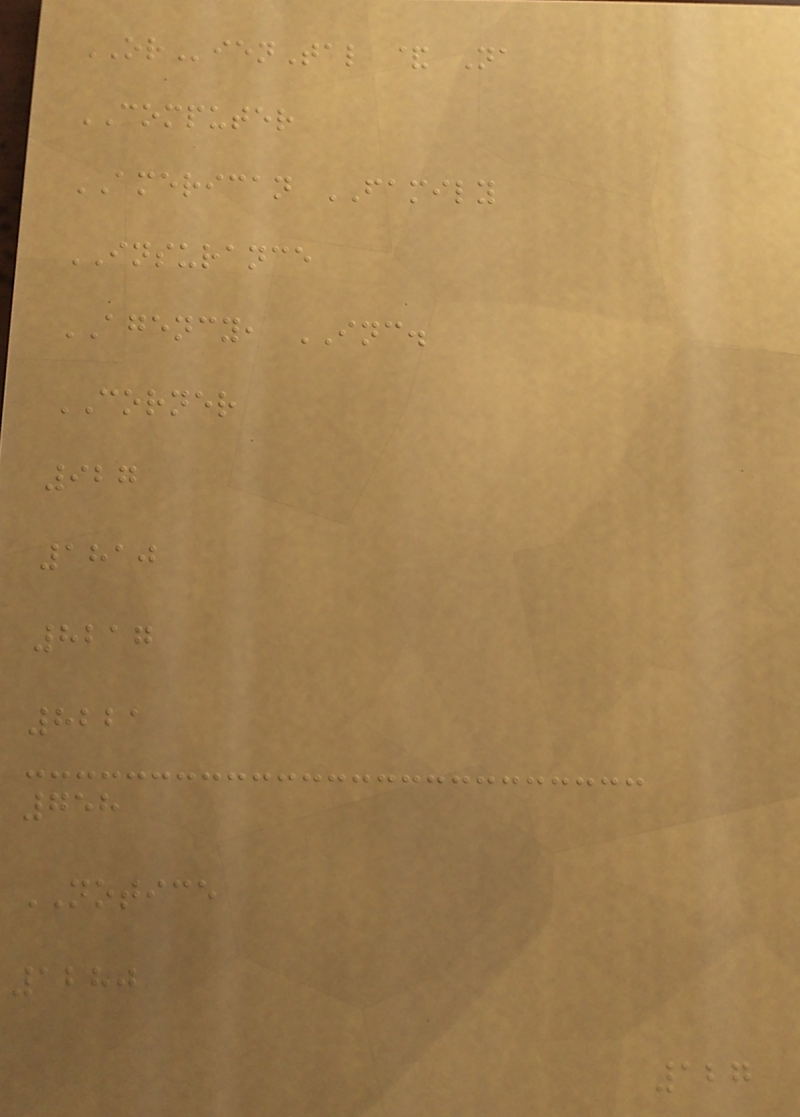ORienTal & Na
COMPUTER
AMERICAN FAMILY
INSURANCE
AGENCY, INC.
CORNER
927
1810
8217
8221
758
NOTICE
1280
127
